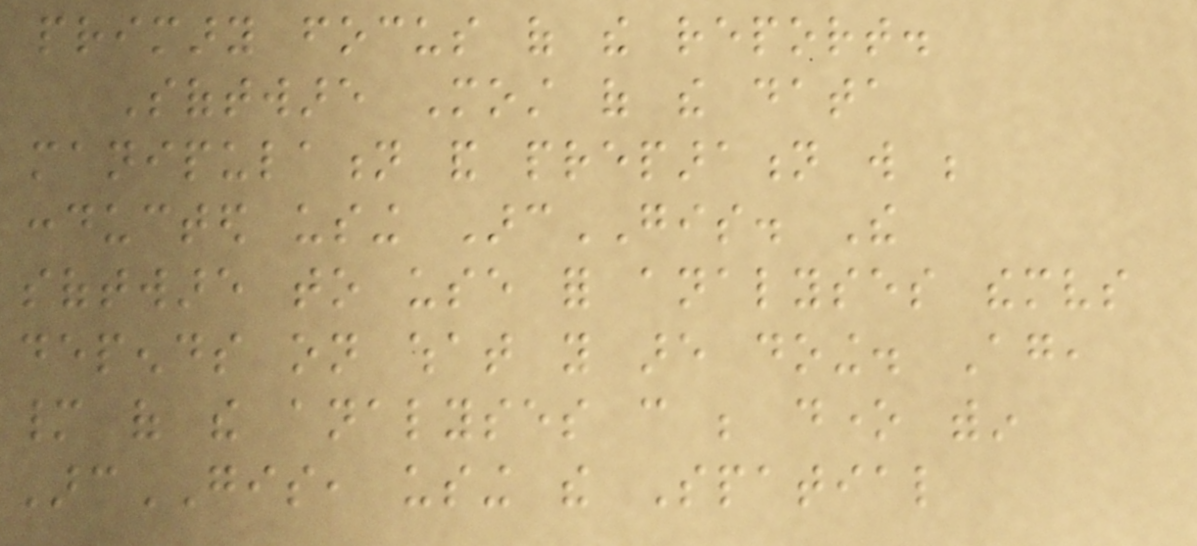primary focus of the report.
Software Most of the data
manipulation and preparation will be
conducted using ArcGIS. The
software to use for analyses themselves
depends on what you are doing. Again,
many of the analyses can be done within
ArcGIS, using the Spatial
